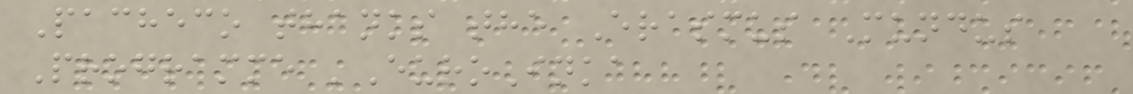Pacheco thanks the Erasmus Mundus
Programme 'EuroInka
